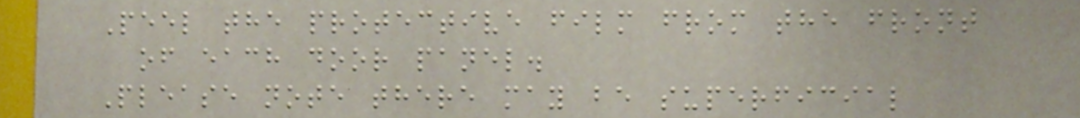Peel the protective film from the front
of each door panel.
Please note there may be superficial
